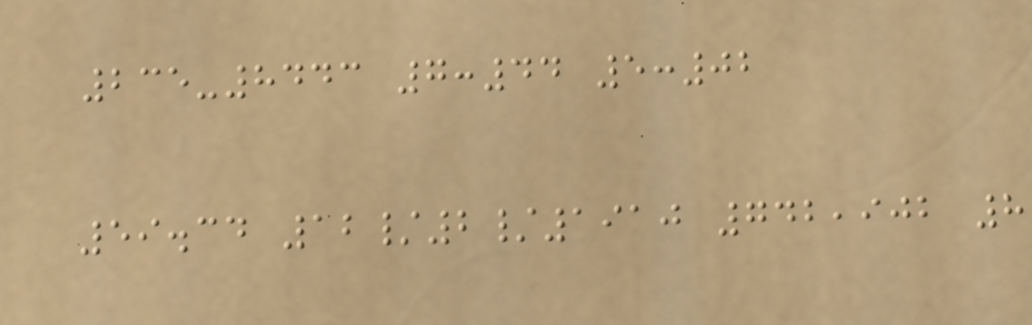235-8443 7:44 5:02
59.34 12/2/1910 742,902 8
